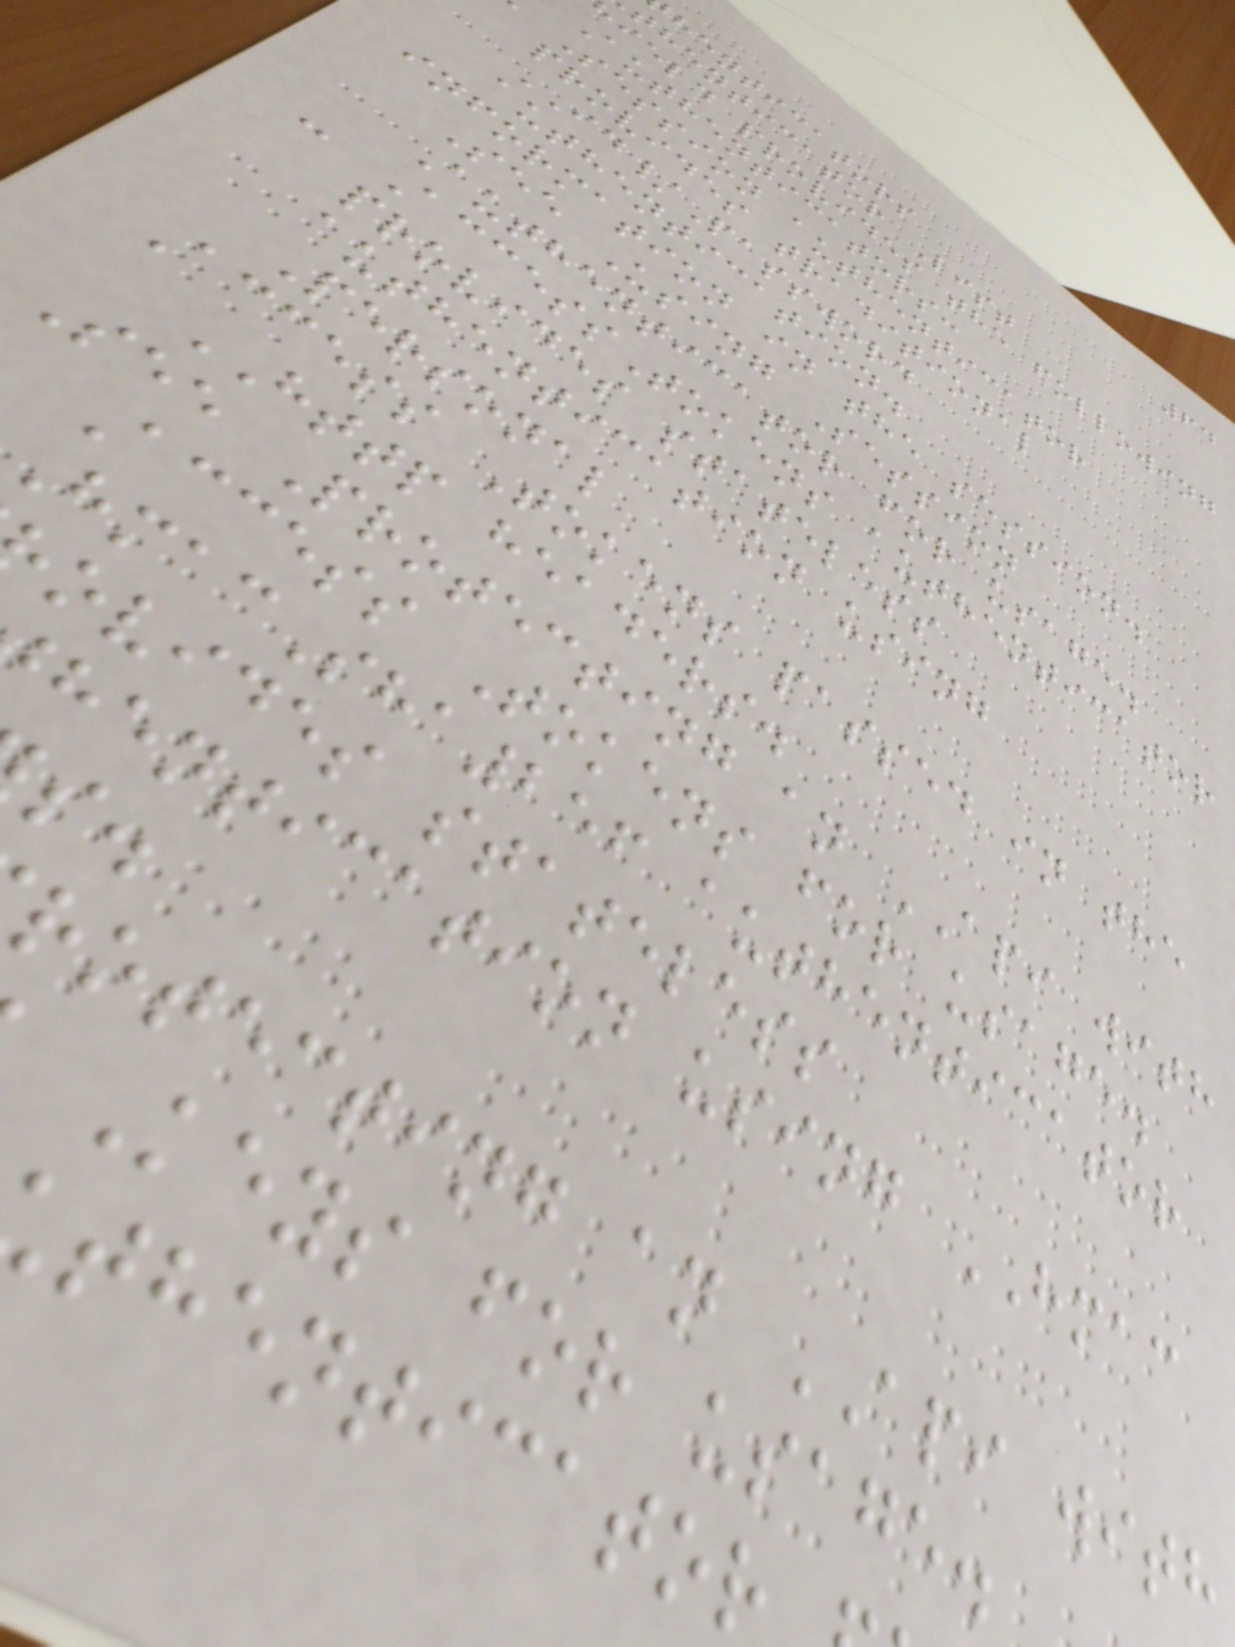64
henticators
thenticator List
ield provides the following
Authenticators:
Session authenticator
provides traditional
ID/Password
authentication.
information in the session.
See Using Session
Authenticator for usage.
- AccessTokens authenticator
provides stateless
authentication using
Personal
Access Tokens passed in the
HTTP headers.
See Protecting an API with
Access Tokens for usage.
macSha256 authenticator
ovides stateless
hentication using HMAC
rotecting an API with
Keys for usage.
thenticator
